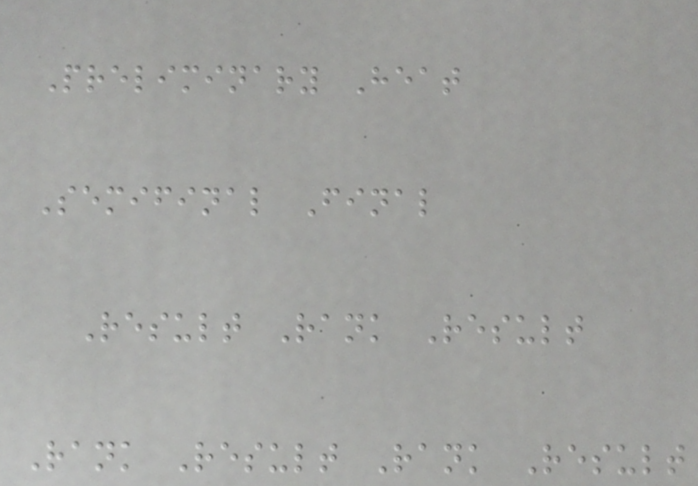Preliminary Heat
Semifinal Final
Result Rank Result
Rank Result Rank Result
